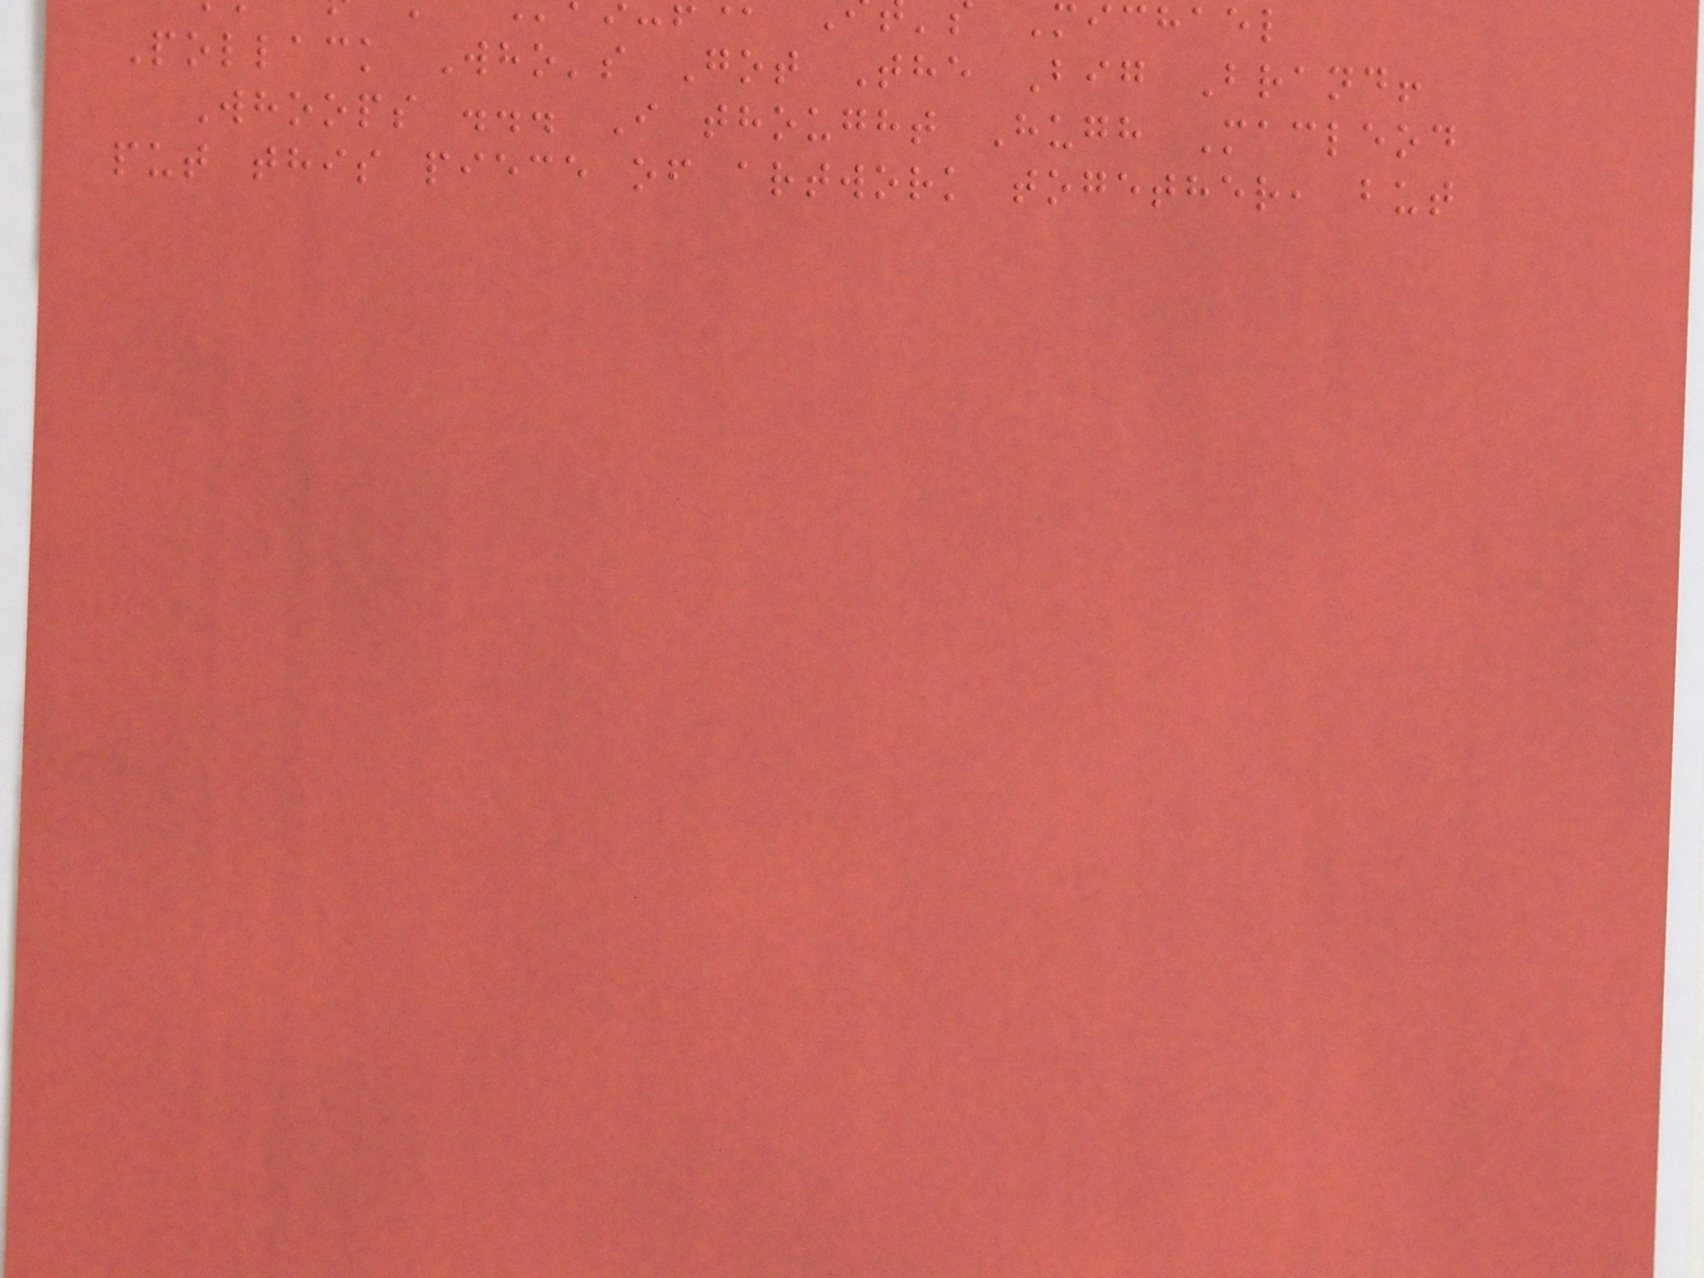Michael
Pollack Who's Got The Big Brand!
Whoops ... I thought Hugh Macleod
put this piece of artwork together, but
